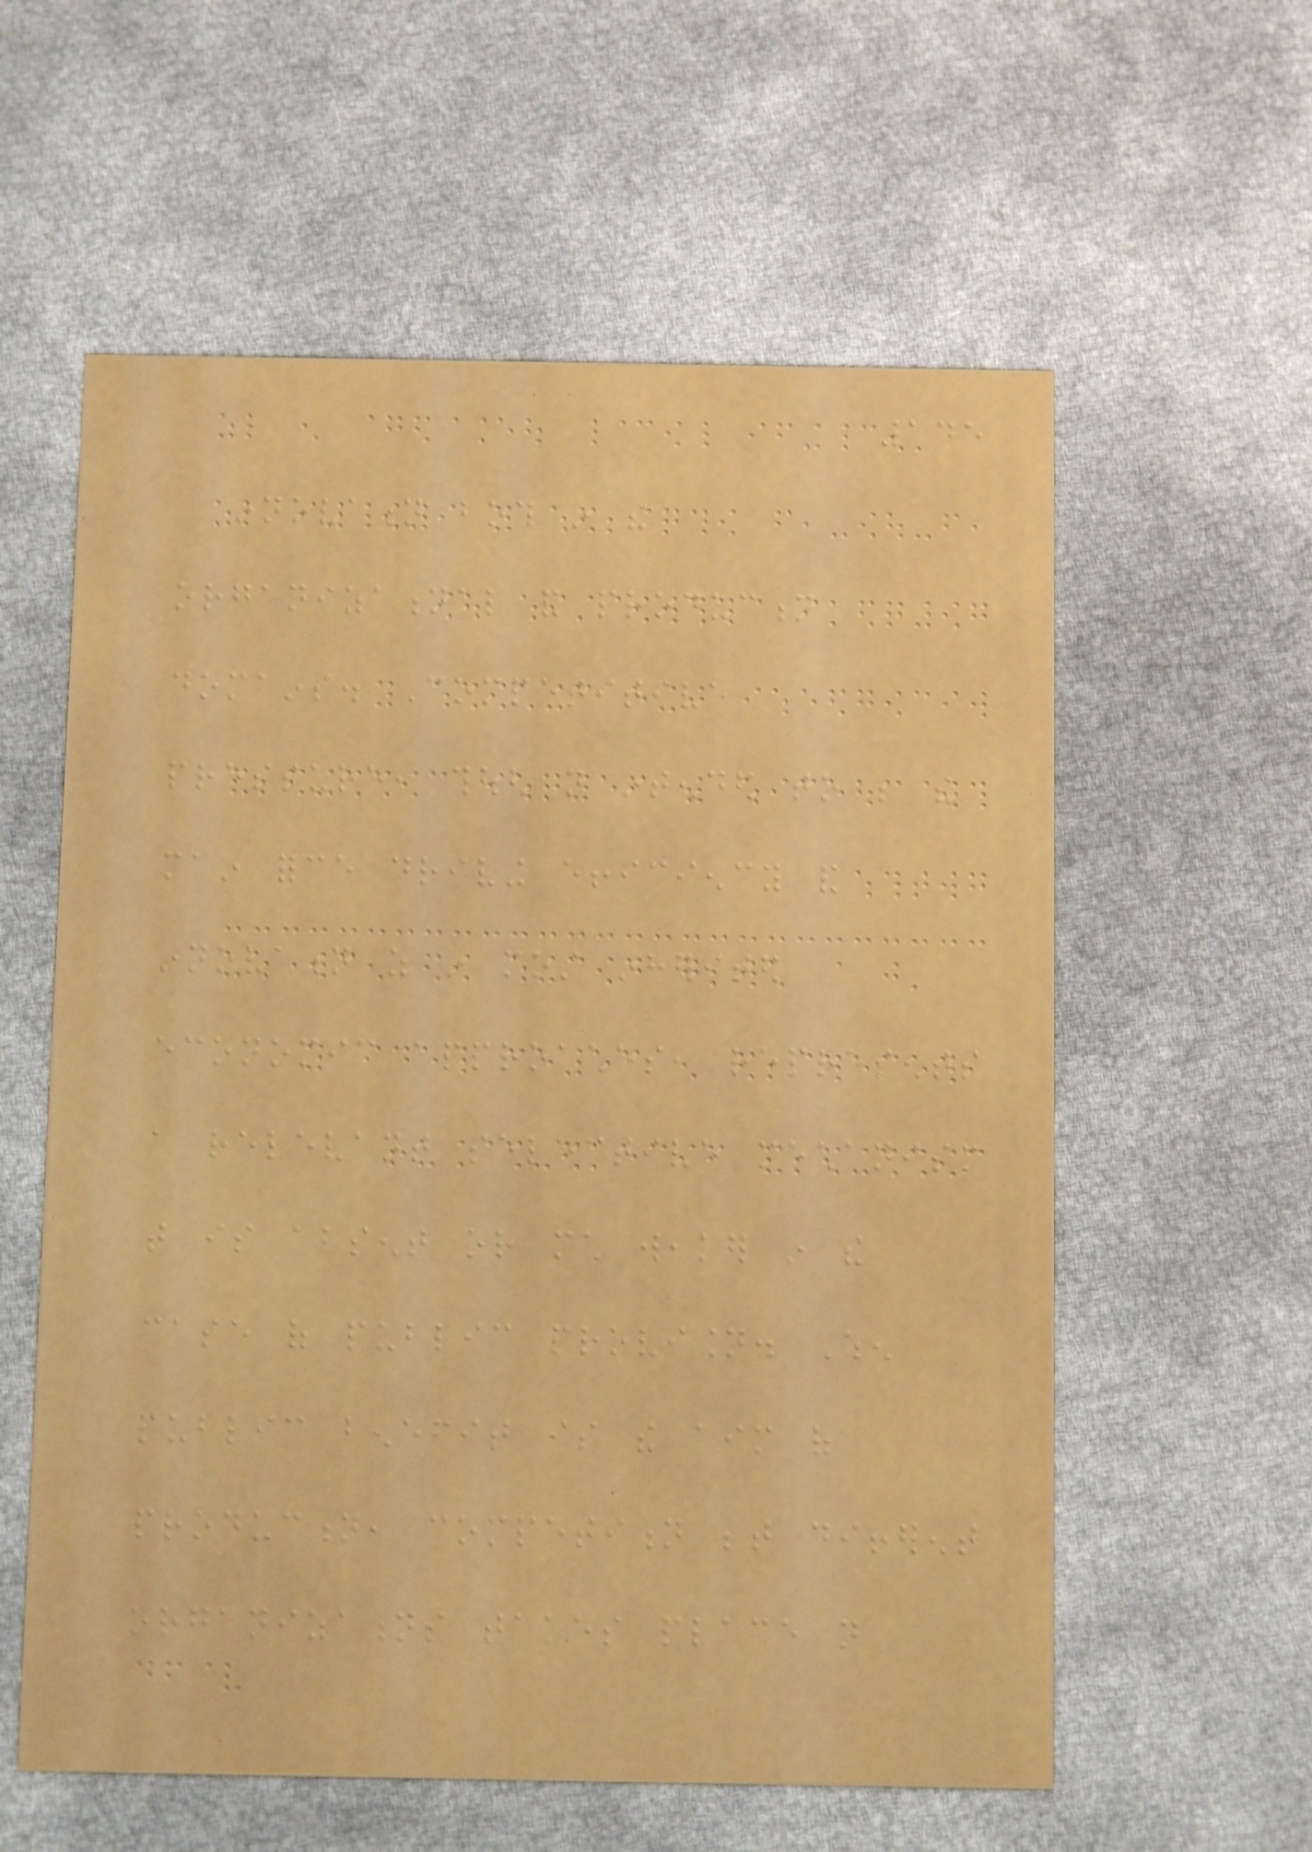145
innovation both in the
organizational and production
domains. Competitive
pressure, though not intended to be the
main force driving efficiency and
innovation as in most inherited
economic approaches, represents
a relevant selective mechanism
that is absent or much weaker in the
case of public provision. When
public benefit is the aim of
production, competition between different
organizations takes place not
